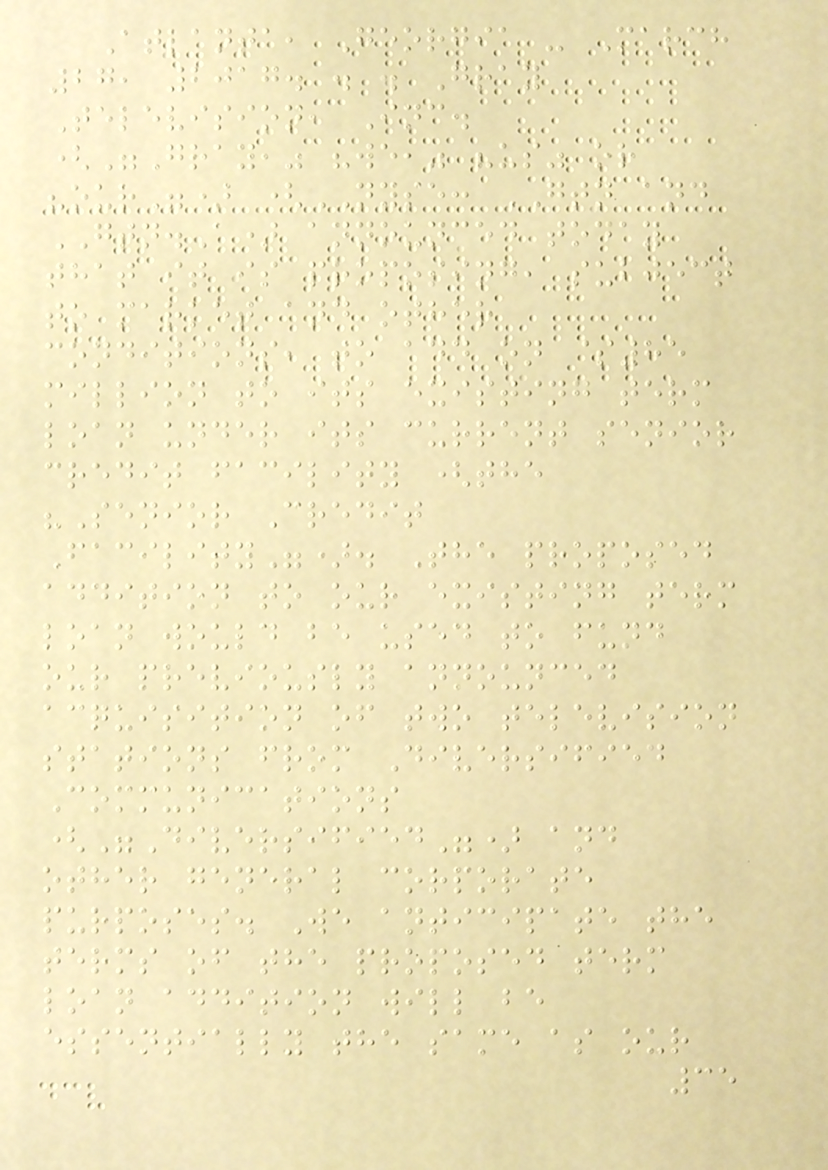Atlanta, Georgia - March
27, 2017. . . Gray
Television, Inc.
("Gray," "we," "us" or
"our") (NYSE: GTN and
GTN.A) announced today
that it is proposing, subject
to market and other
conditions, to add on $85
million to its existing term
loan under its current senior
credit facility (the
"Senior Credit
Facility"). The proposed
addition to our existing term
loan would be used to fund
our previously announced
acquisition of two television
stations from Diversified
Communications
("Diversified") and
other general corporate
purposes. We anticipate the
terms of the proposed term
loan addition will be
essentially the same as our
35
